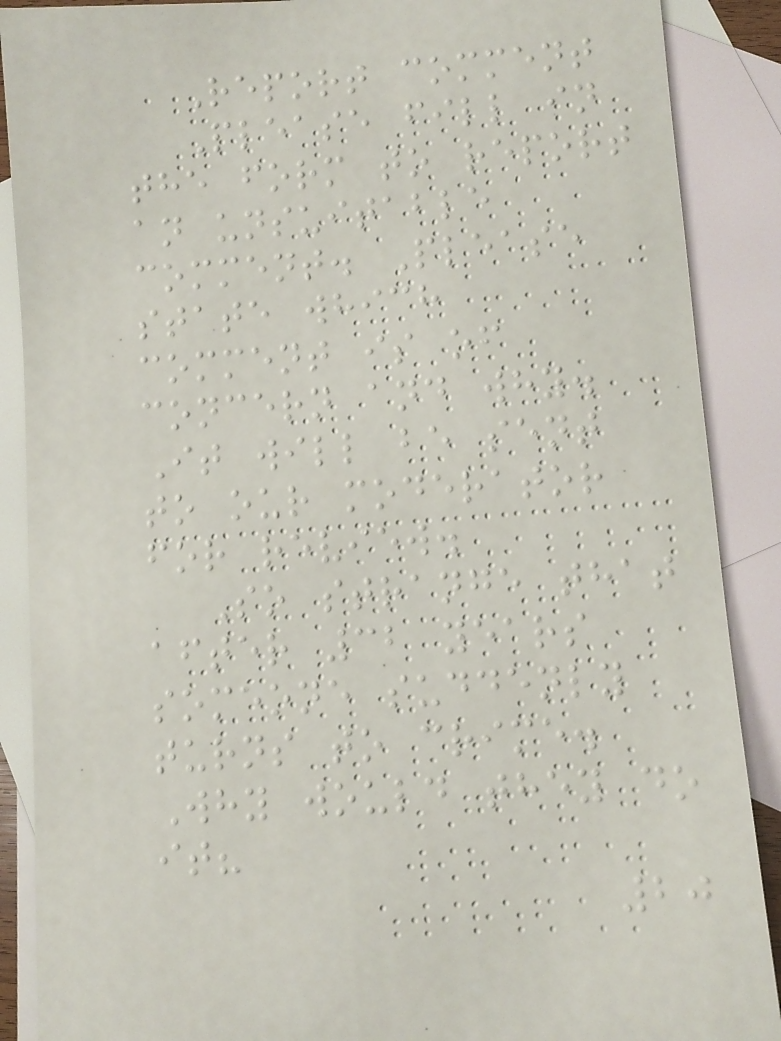Report comment
Please fill in
the form to report
an unsuitable
comment. Please
state which
comment is of
concern and why.
It will be sent
to our moderator
for review.
So strange that
after 32 years
someone suddenly
turns to crime.
Why would they do
it?
20
